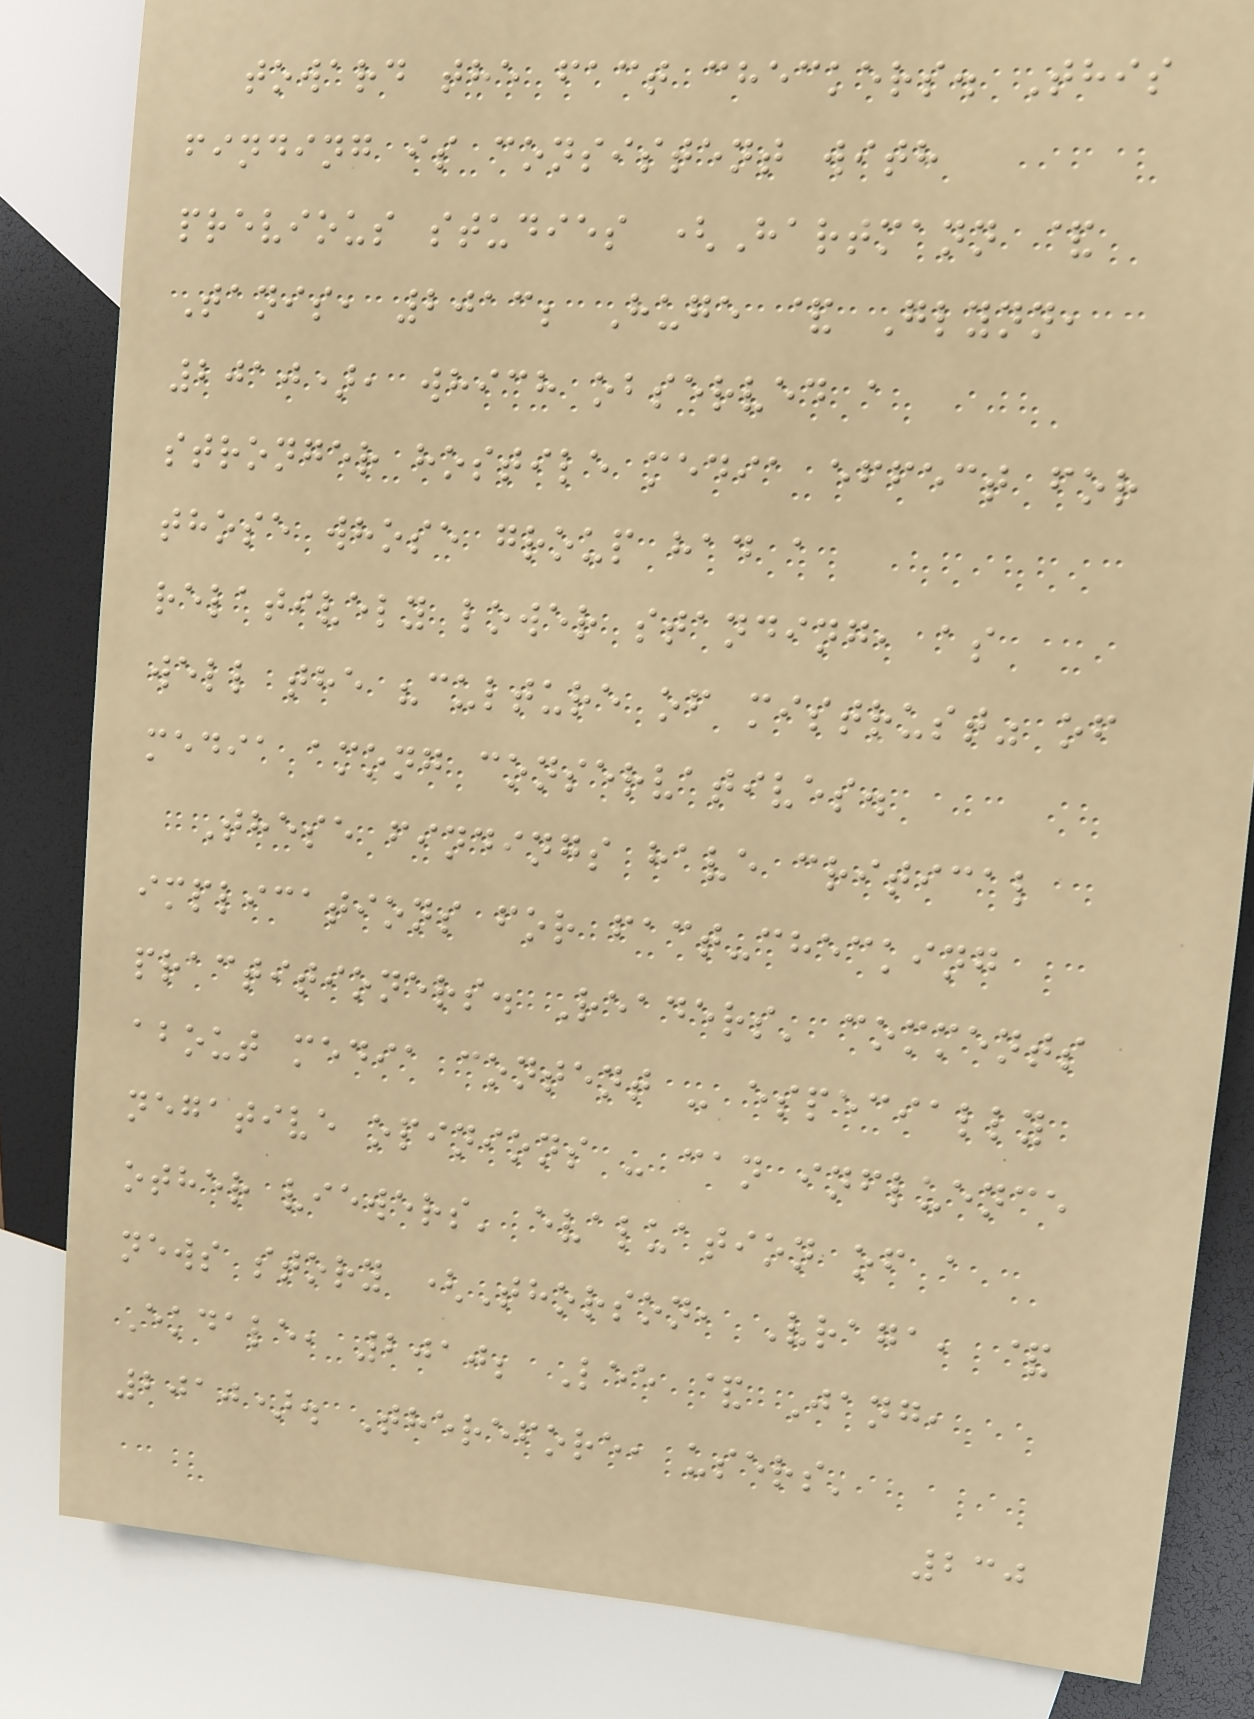toward the fact checkers. This
finding is consistent with
previous studies (Hartmann &
Tanis, 2013; Huge & Glynn,
2010), which observed a
stronger hostile media effect for
those whose group had a
relatively lower standing, as
well the "culture of mistrust" of
media among conservatives.
These findings have critical
implications for fact-checking
practitioners. Readers' comments
about media content - especially
negative opinions - can influence
other viewers' evaluation of a
news story (Thorson, Vraga, &
Ekdale, 2010; Lee & Jang,
2010). Therefore, users'
230
